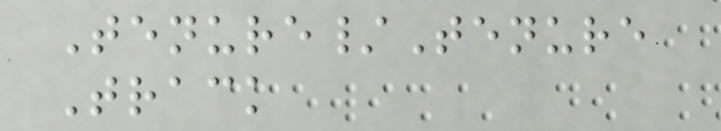Tenure/Tenure
Track
